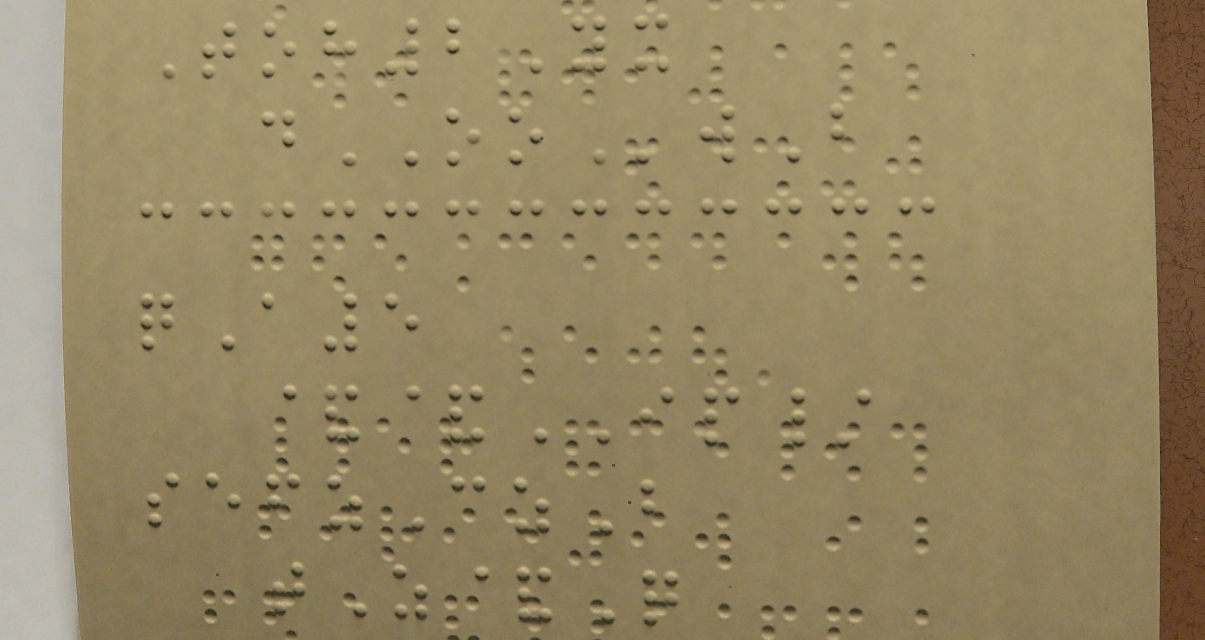Toh2Yx
dOOwB
qA5
&&IP/
sefzCzB
tZ&Q
